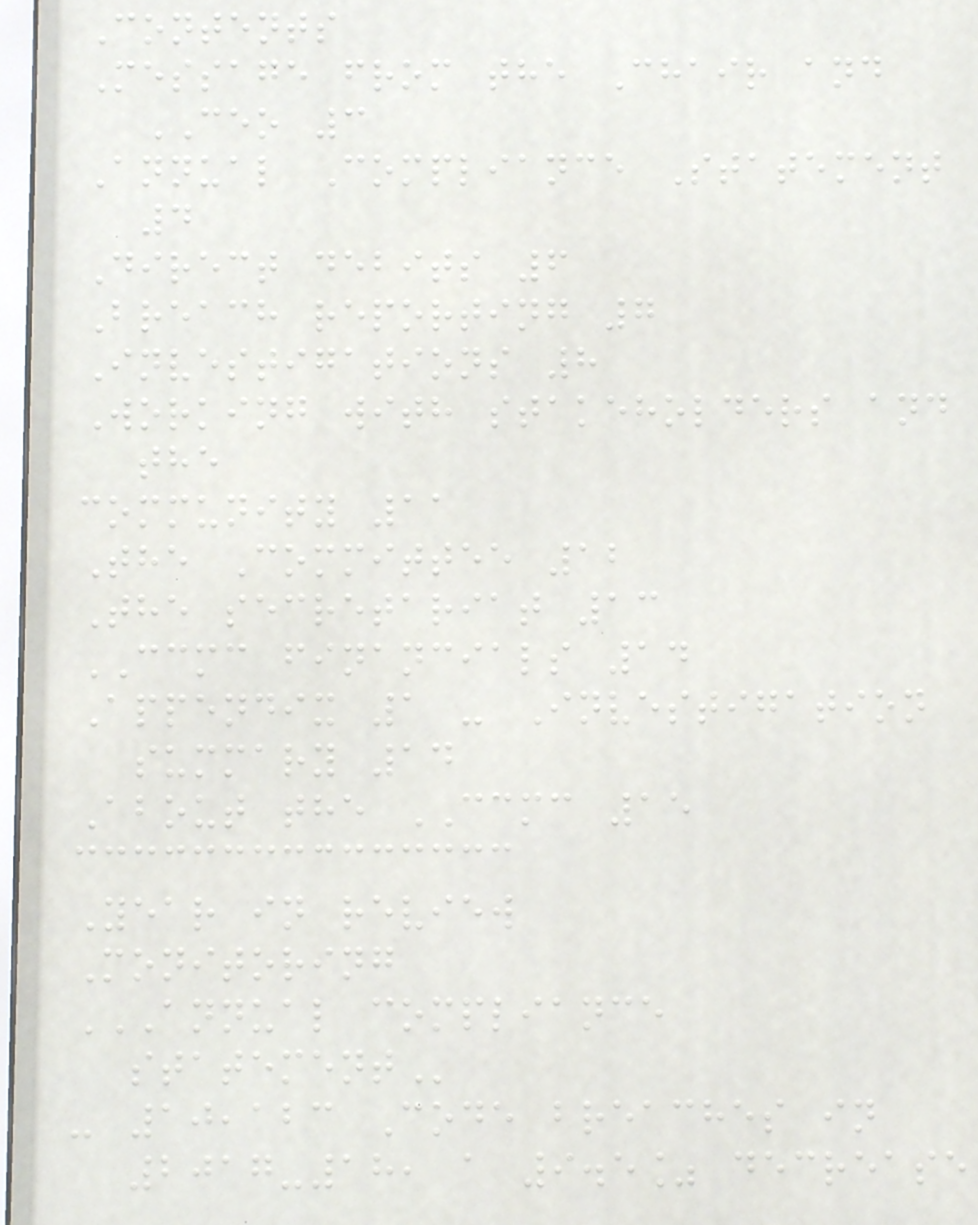Contents
Message from the Chair and
CEO 3
Annual Compliance Statement
4
Direct debits 6
Breach reporting 7
Investigations 8
Working with stakeholders and
the
community 11
The Committee 12
The secretariat 13
CCMC financials 14
Appendix 1 - Investigation
summary 14
About the CCMC 15
Year in review
Monitoring
ANNUAL COMPLIANCE
STATEMENT
- 10,123 Code breaches in
2017-18, a 9.5% decrease
